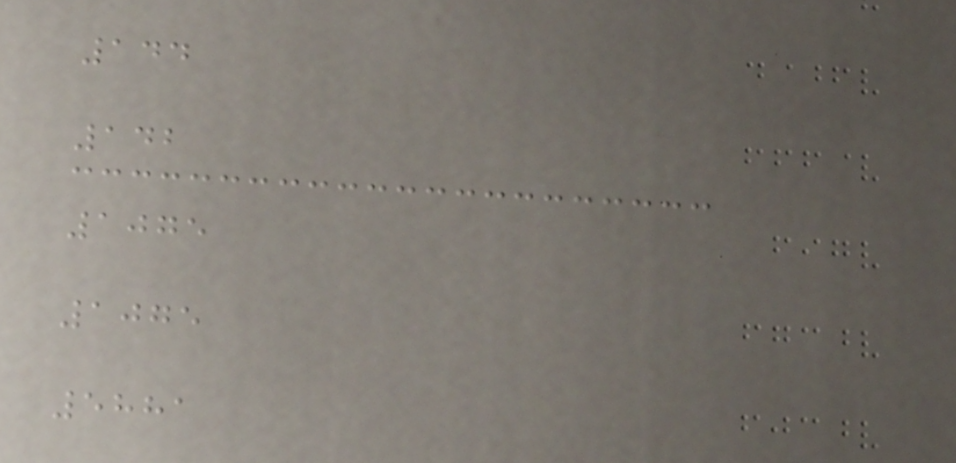144
142
1075
1075
5881
